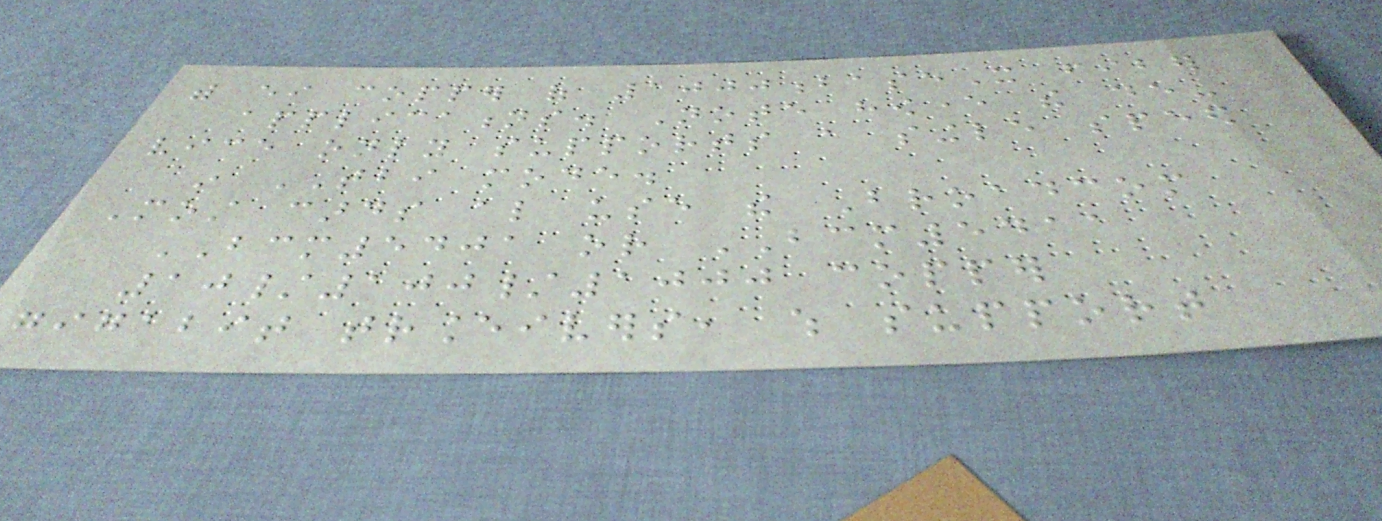with either copper of 1000baseX fiber
applications. Note however the de-
vice only supports a single speed
in TBI mode.
Most cards also use the Broadcom
BCM5401 or BCM5411
10/100/1000 copper
gigabit tranceivers, which support
